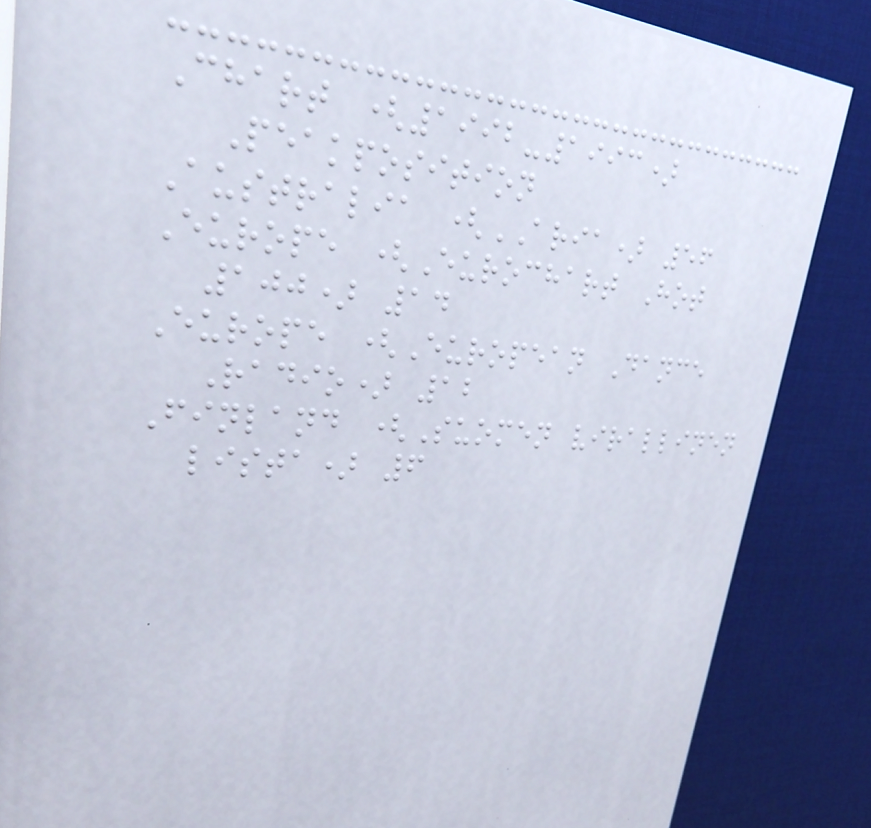Chart (1992-1993)
Peakposition
Australia (ARIA) 56
Europe (Eurochart Hot
100) 14
Europe (European Dance
Radio) 12
Finland (Suomen virallinen
lista) 6
